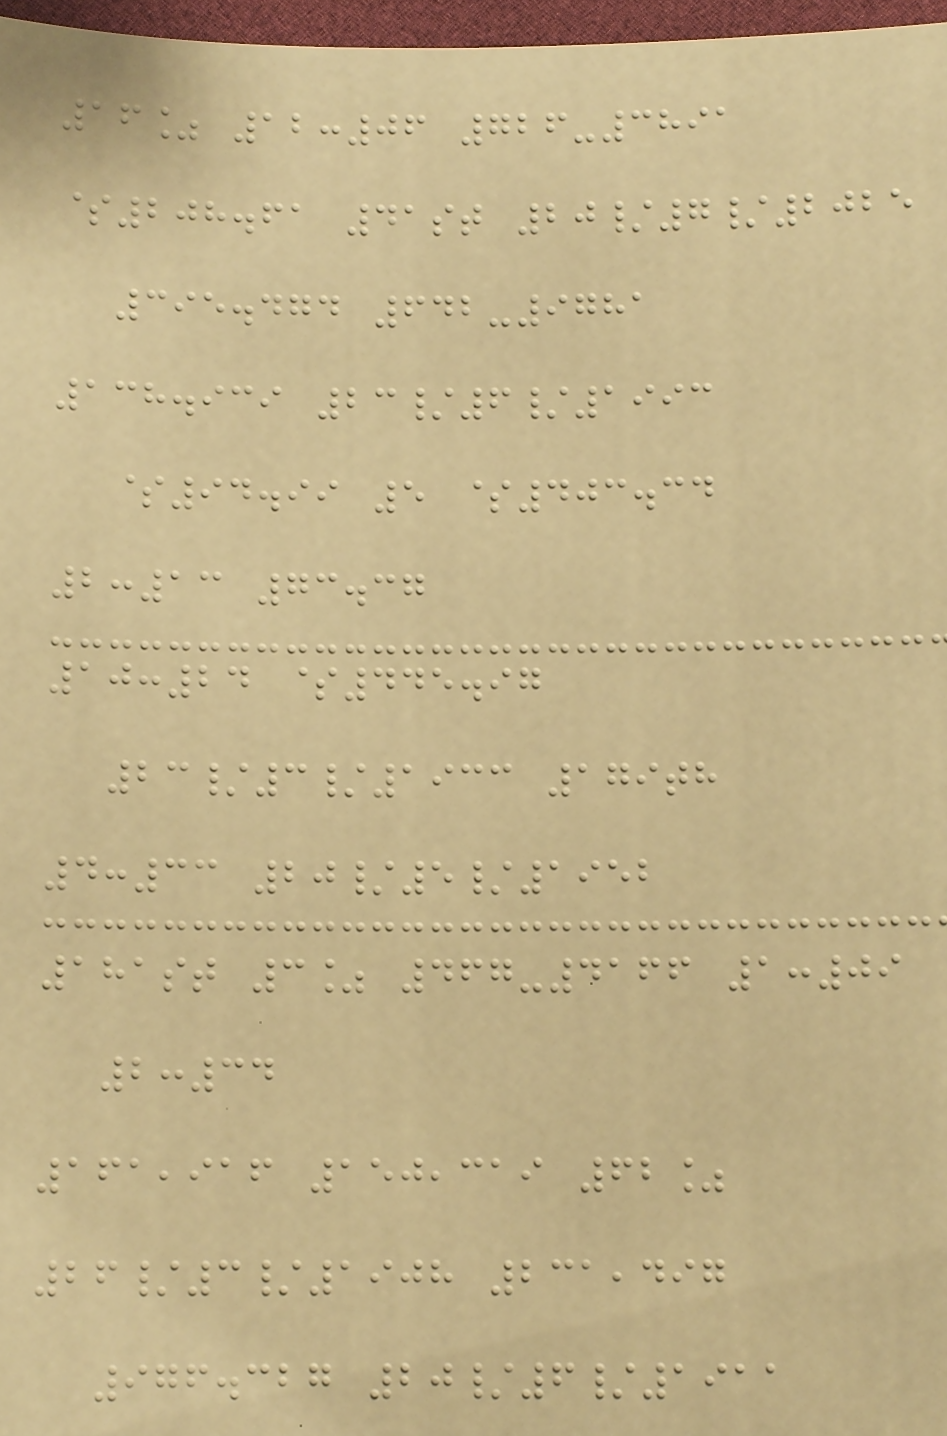16% 12:06 726-3891
$208.61 41st 20/7/2025
395.474 642-9781
138.939 23/6/1993
$94.99 5 $403.34
2:13 73.37
10:24 $445.97
23/3/1933 179th
4:33 20/5/1952
181st 3% 467-4166 1:09
2:34
161,916 150,319 62%
26/3/1908 231,497
976.327 20/6/1911
